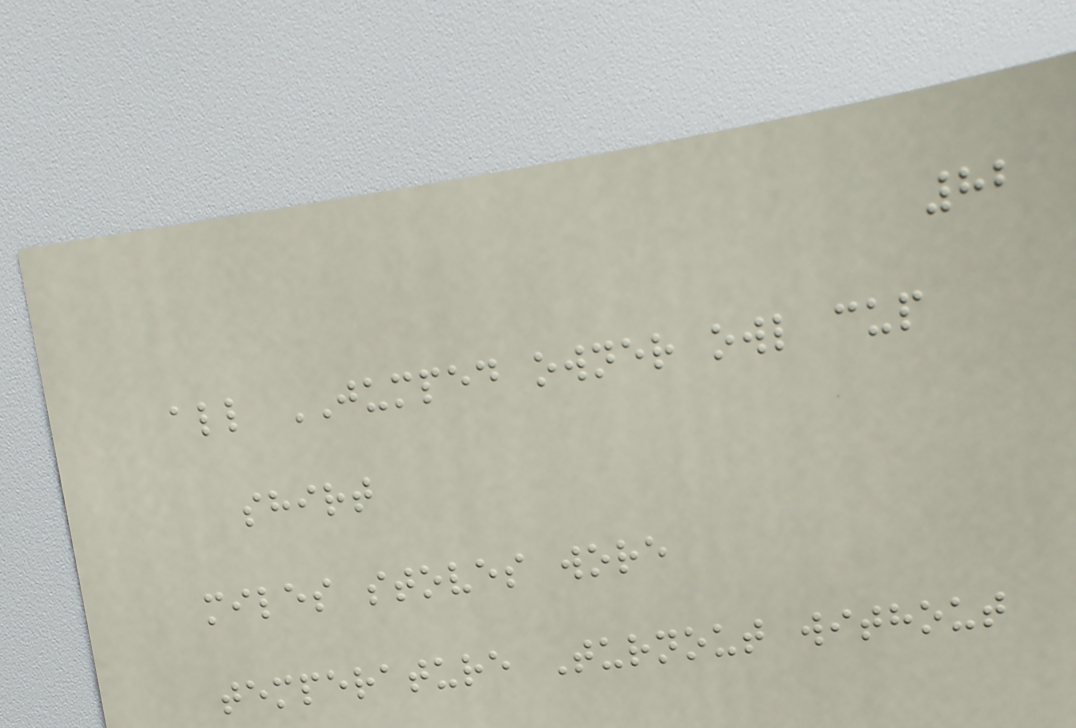82
all JUMPED owner owl cup
shirt
miles stoves wore
temperature Turnout without
